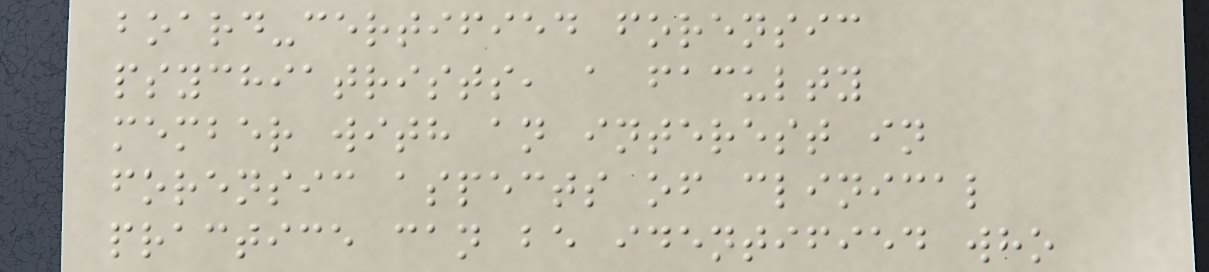board-certified forensic
psychiatrists, a faculty
member with an interest in
forensic aspects of clinical
practice can be identified who
